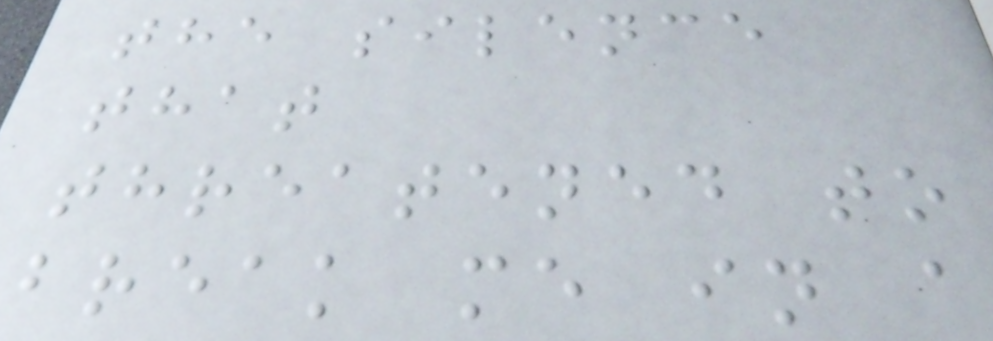the silence
that
threatened to
break me in a
